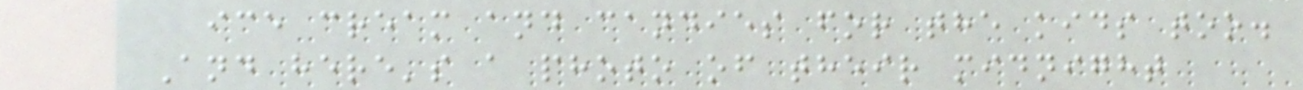ice cream and candies for the kids too.
And here's a photo of their midnight
